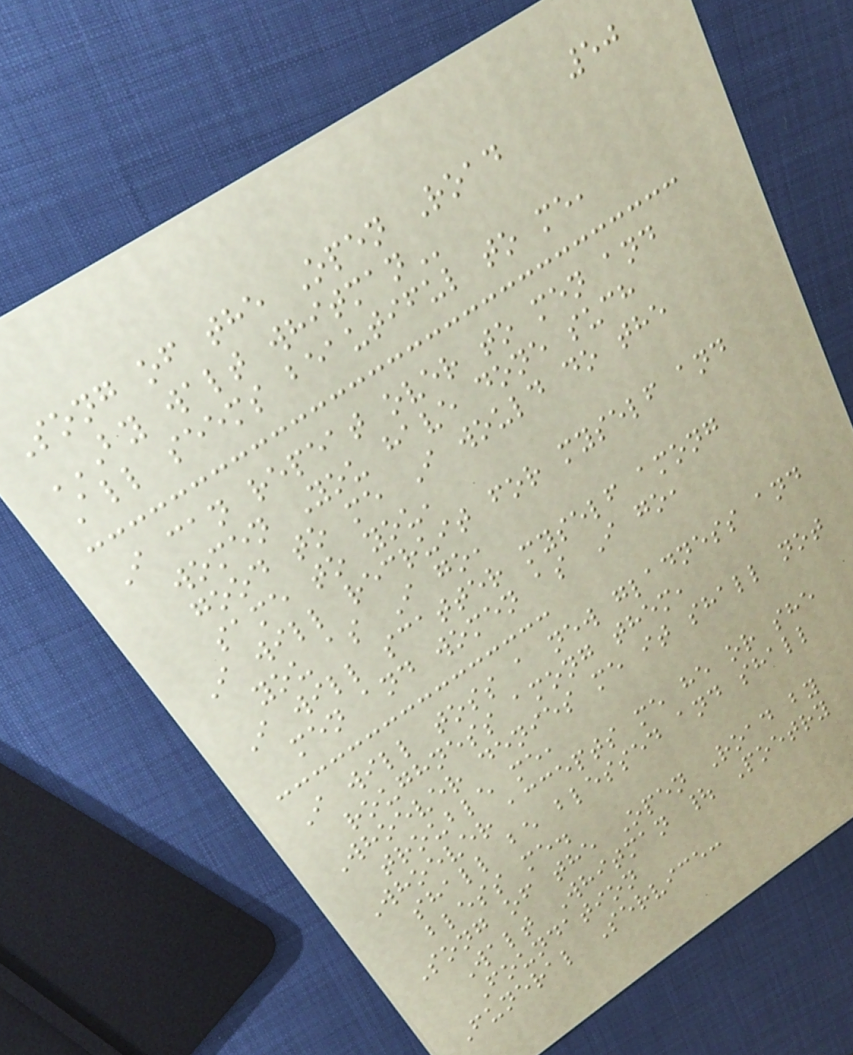50
Song of the Open Road
BY WALT WHITMAN
All seems beautiful to me,
I can repeat over to men and
women You have done such
good to me I would do the
same to you,
I will recruit for myself and
you as I go,
I will scatter myself among
men and women as I go,
I will toss a new gladness and
roughness among them,
Whoever denies me it shall not
trouble me,
Whoever accepts me he or she
shall be blessed and shall
bless me.
Song of the Open Road by
Walt Whitman | Poetry
Foundation
Funeral Service:
